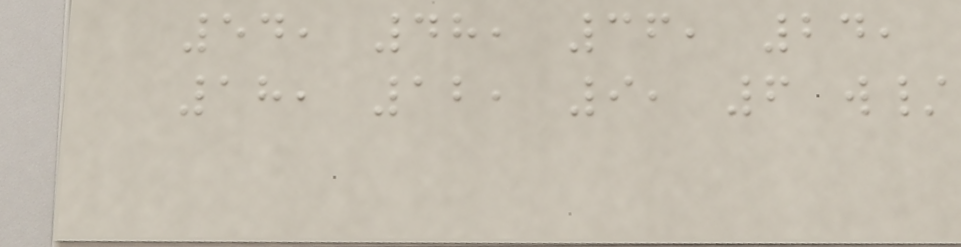54, 48, 36, 24,
18, 12, 9, 6 w/
